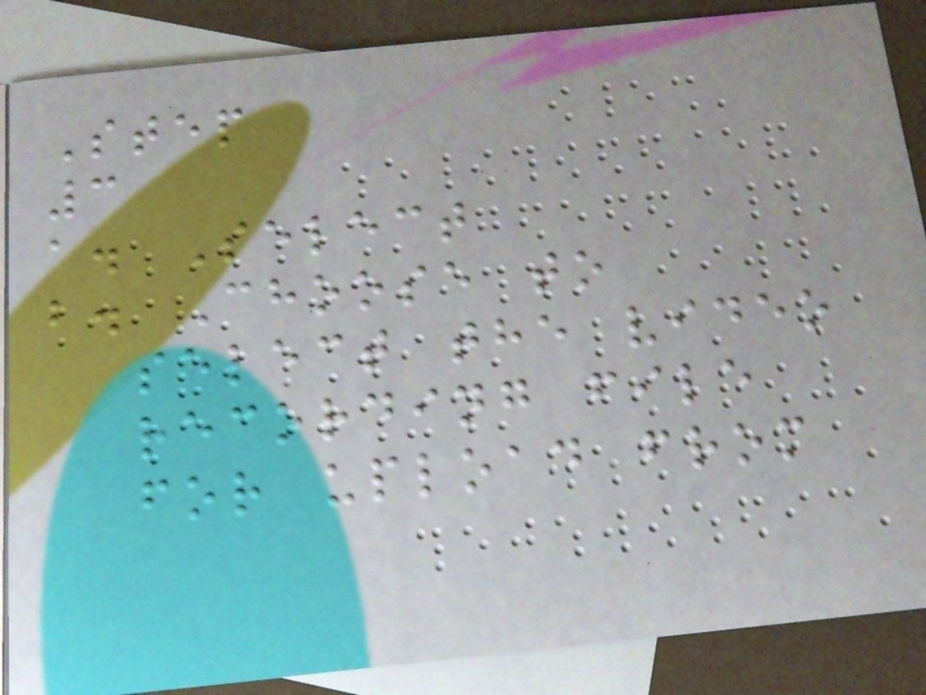Step
3
a. Select
b. Choose to
select the video
recording file
for upload from
